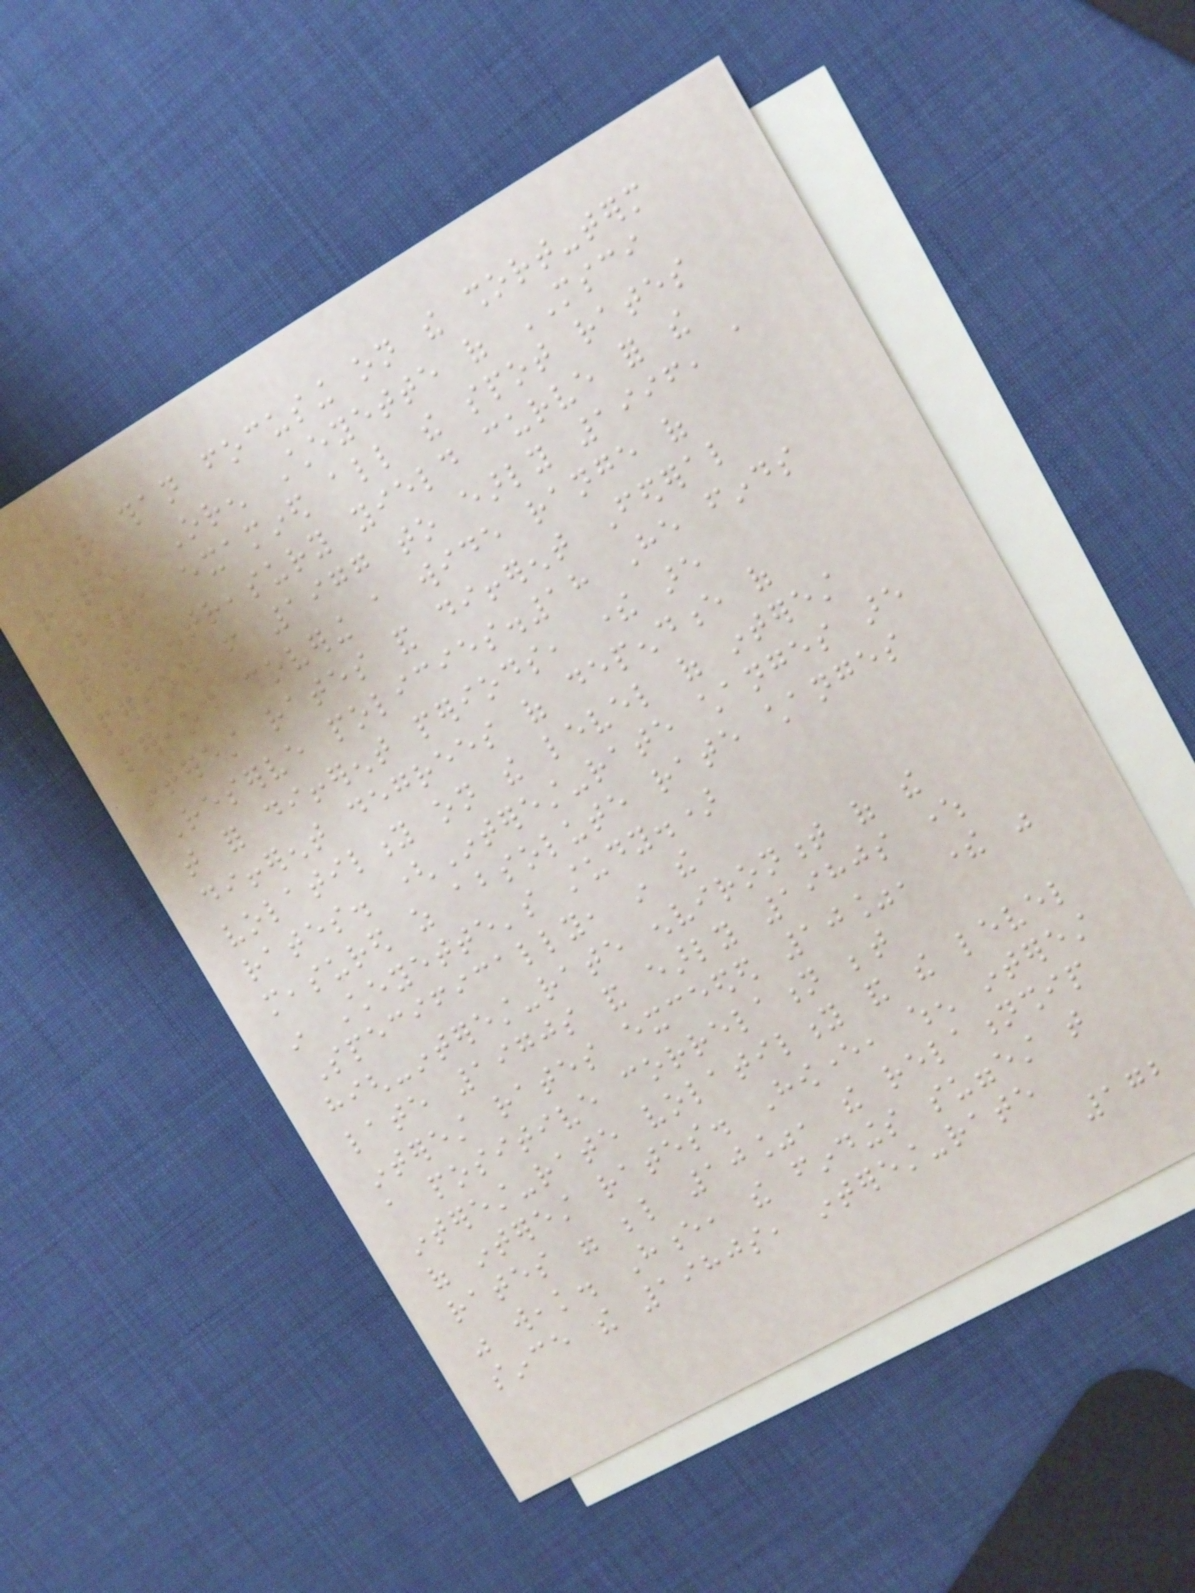Rather than focusing on the short-term
rate, Oren Cheyette of MSCI
Barra examined all the spot rates
for the Treasury yield curve for the
period from 1977 to early 1996, a
period covering a wide range of
interest rates and different Federal
Reserve policies.18 He finds
that for different periods, there are
different degrees of dependence of
volatility on the level of interest
rates. (Interest-rate changes are
measured as absolute rate changes
in Cheyette's study.)
Specifically, in the
high-interest-rate environment of the
late 1970s and early 1980s where
interest rates exceeded 10%, there was
a positive correlation between
interest-rate volatility and the level
of interest rates. However, when interest
rates were below 10%, the relationship
was weak. Hence, the findings suggest that
since the 1980s, interest-rate
172
